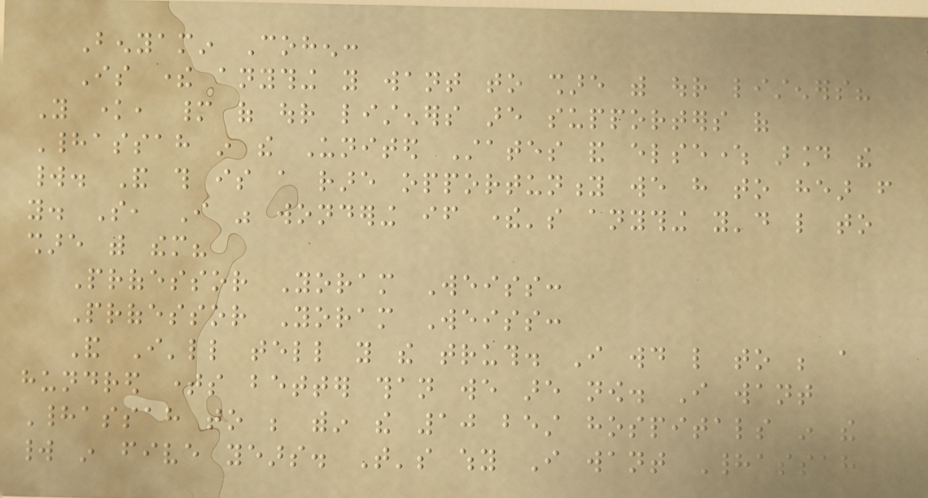Benyamin Cohen:
Is there anything you want to share with our listeners?
You know, many of our listeners are supporters of
Hadassah in the United States and elsewhere around the
world. And this is a rare opportunity we have to hear from
you. So, I was wondering if there's anything you'd like to
share with them?
Professor Yoram Weiss:
Professor Yoram Weiss:
And I'll tell you the truth. I would like to be a
hundred times better than we are now. I want
Hadassah to be within the 10 best hospitals in the
world in five years. That's why I want Hadassah
